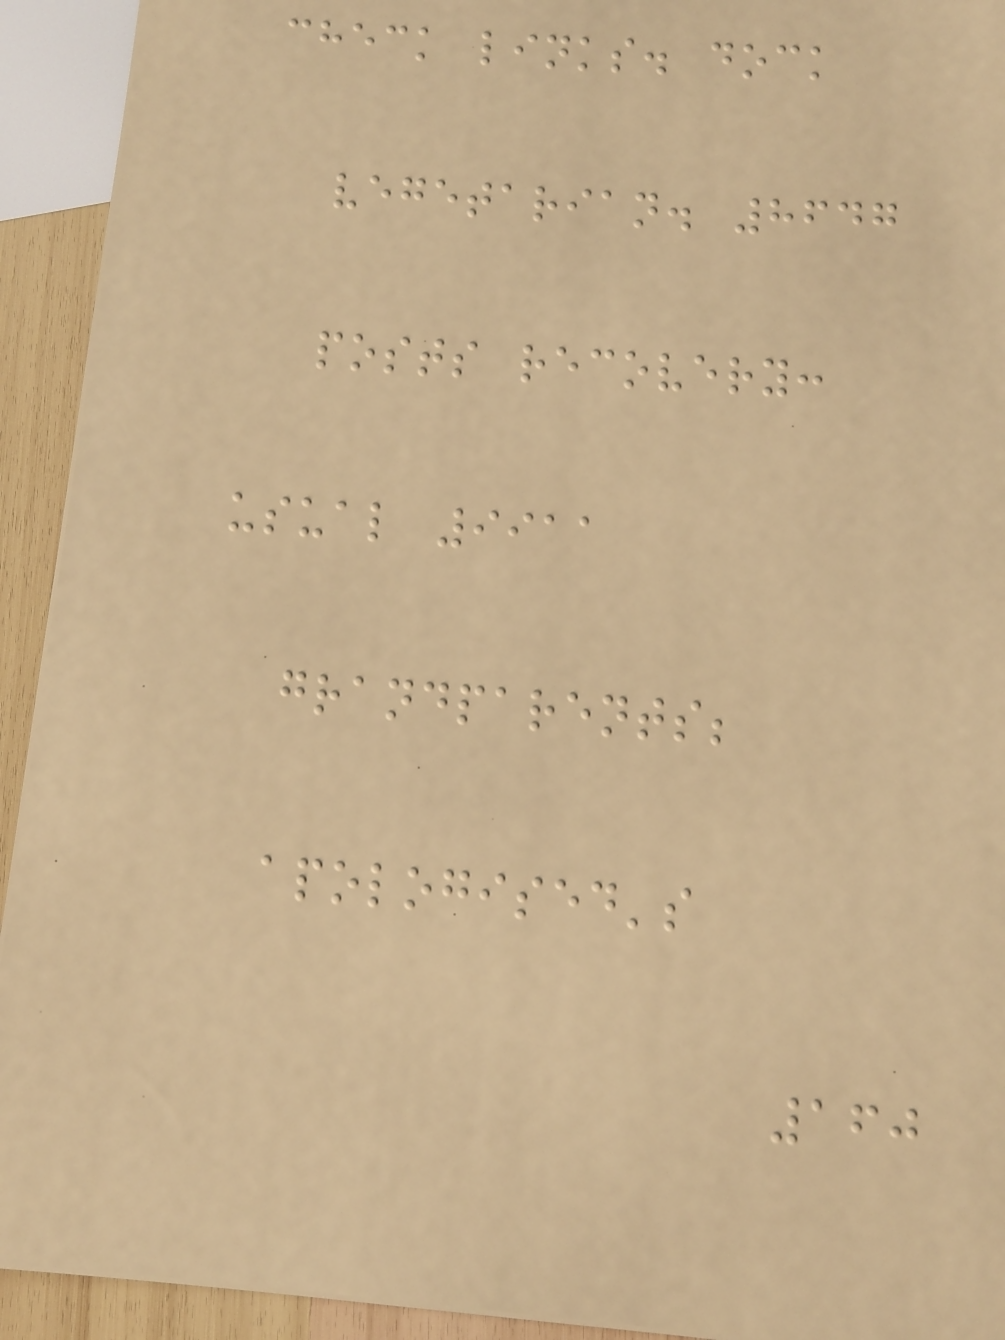check links. dock
vegetarian. 8647
posts recovery:
usual 9911
grandparents;
apologised's
160
